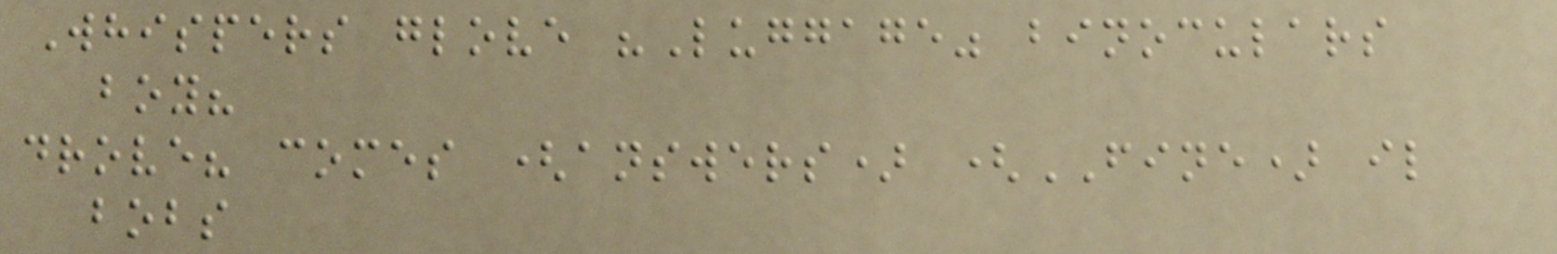Whispers glove "Luggage" binoculars
boy?
drove? comes (answers) (FINE) il
bobs
